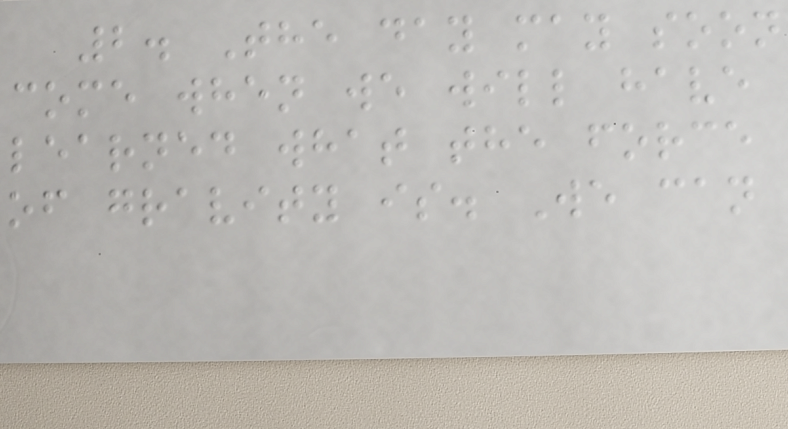2. The day may soon
come when we will have
learned what the force
of gravity is. We can
